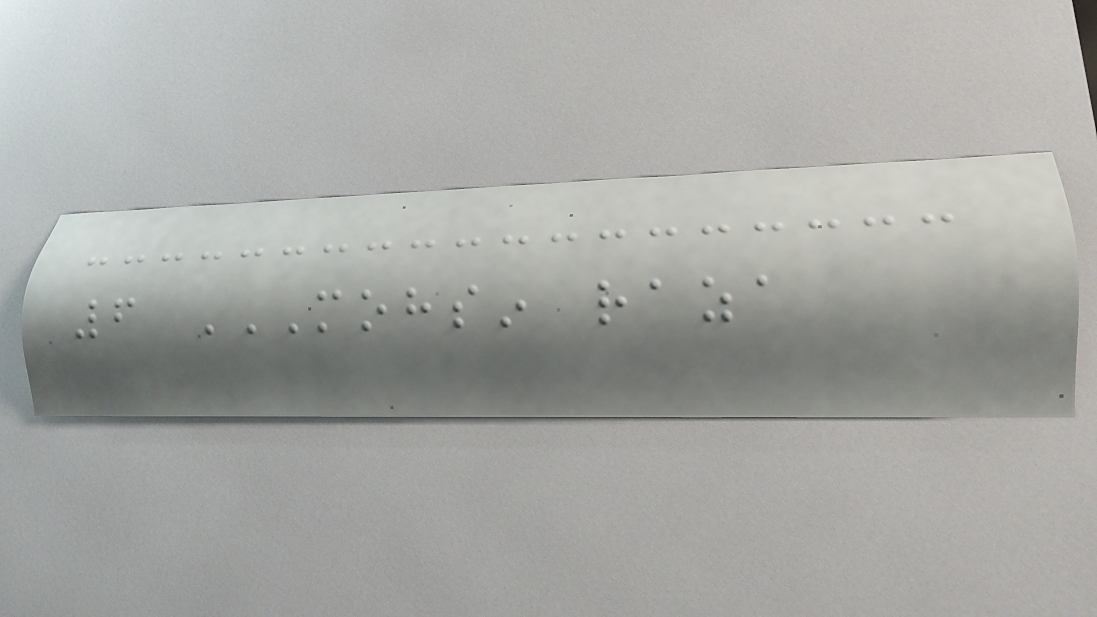6 MOHSIN RAZA
